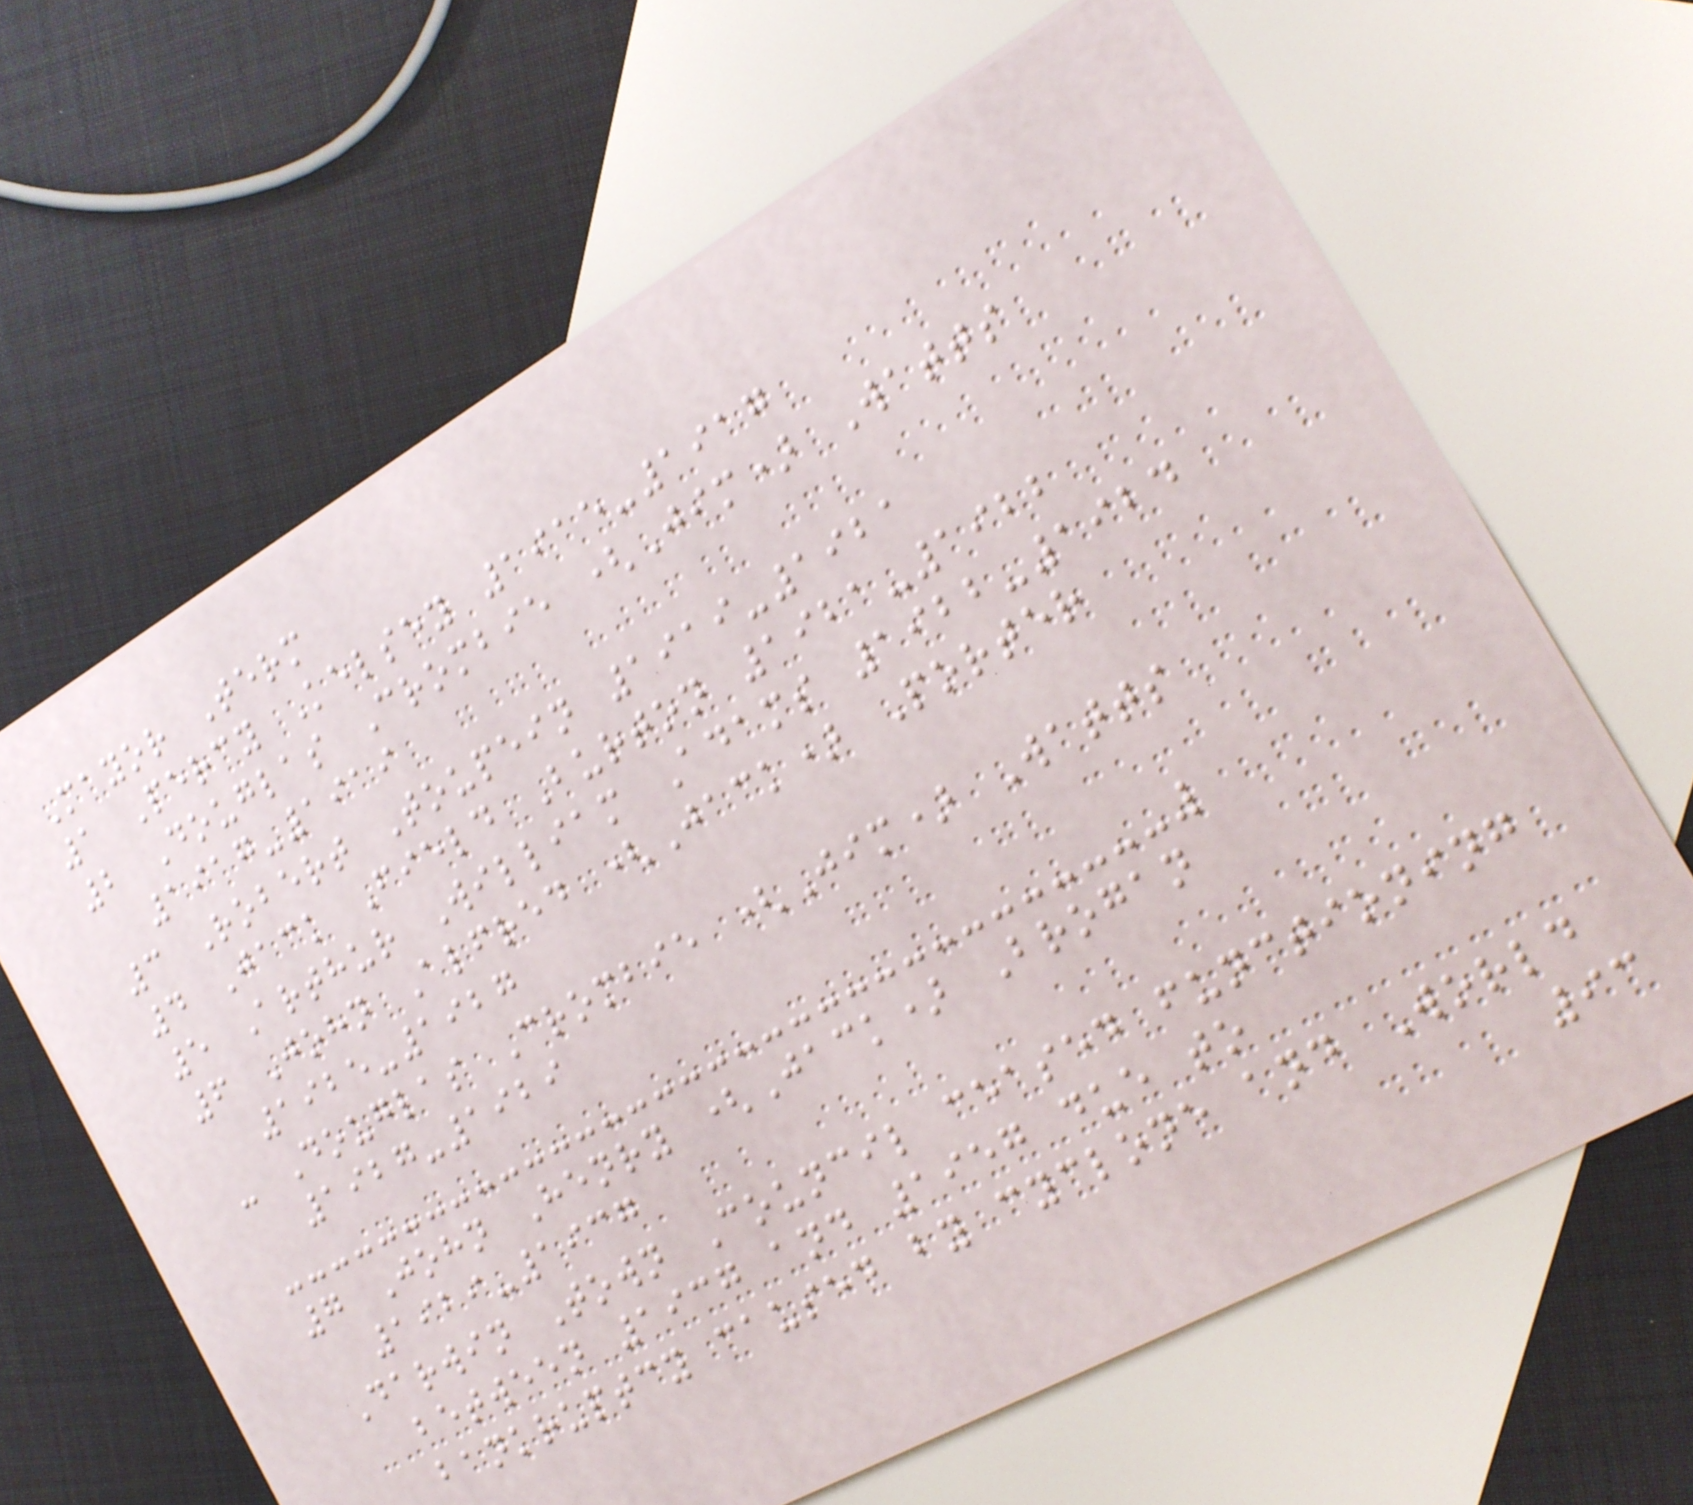Mayor Term
1 Percy Kelsey 1915-1917
2 Douglas Crombie (Jim) Watts
1917-1919
3 Robert Toupein 1919-1921
4 Jack Field Burton 1921-1922
5 Arthur William Adams 1922-1924
6 John Alfred (Jack) Porter
1925-1927
- Douglas Crombie (Jim) Watts
1927-1929
7 John Henry (Jack) Brogan
1929-1937
Darwin Town Council ceased functioning
between 1937 and 1957 due to
bankruptcy caused by cyclone and World
93
